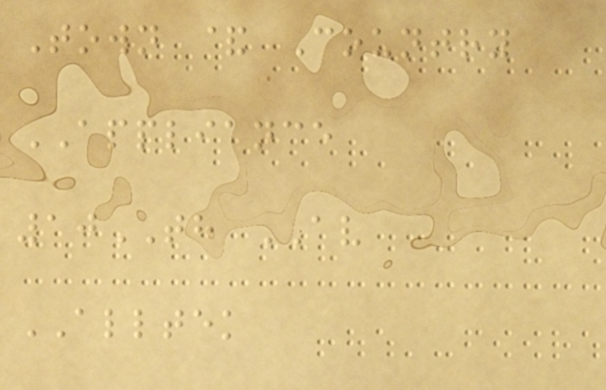Town & Country
APPLIANCE
10TH AV
ALLTEK
